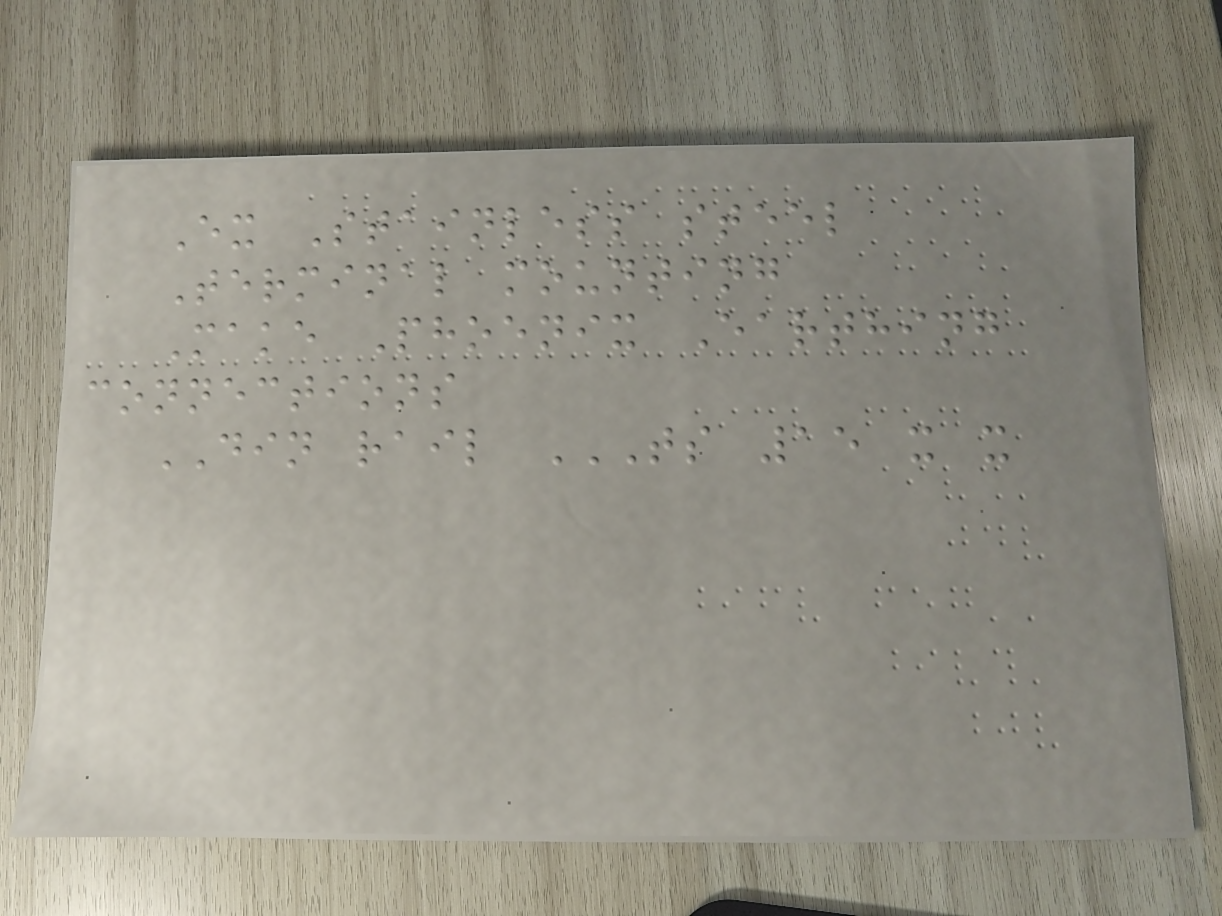Ex Stainless steel
Terminal mounting
Make Phoenix Earthing
connections
DIN rail TS 15 X X
